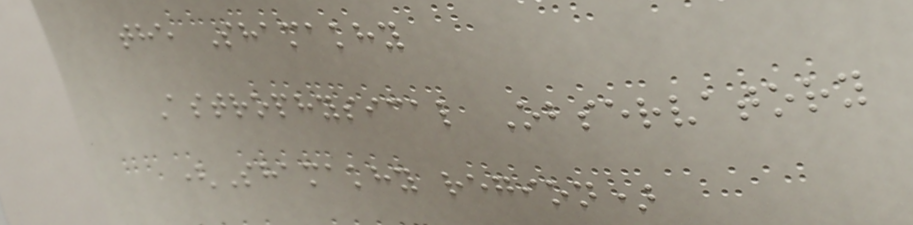the Shamakhy
Astrophysical Observatory
(Shamakhy region)
